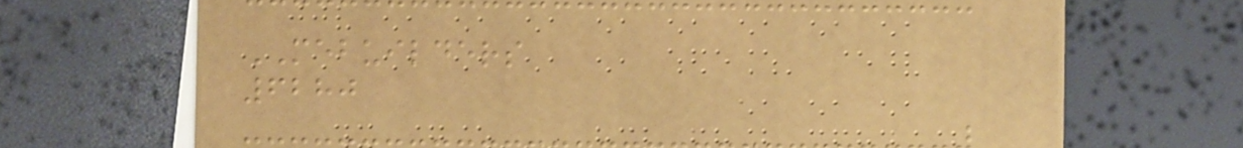MEBUILDERS
6280
